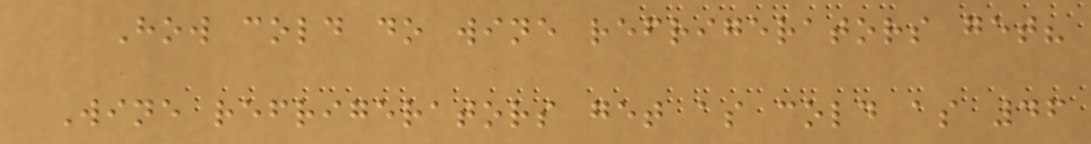How cold do wine refrigerators get?
Wine refrigerators get as cold as 46
